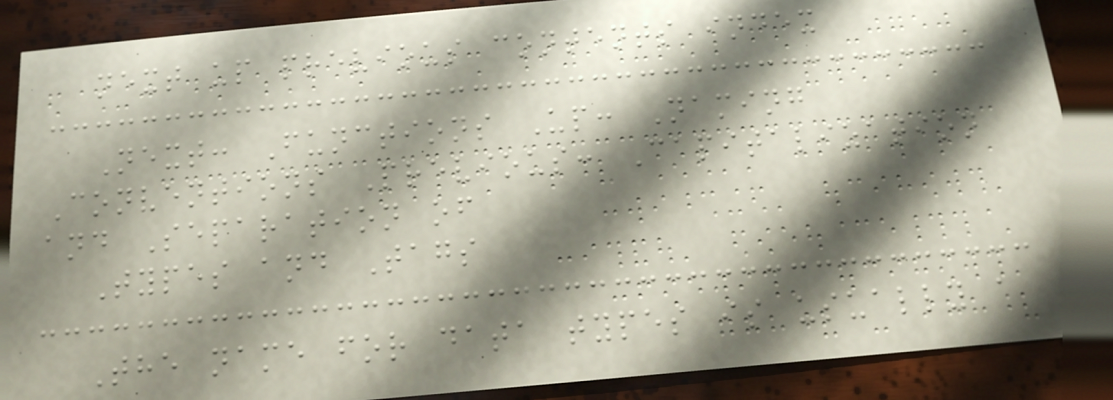next up previous contents index
Next: Functions Up: Naming
Conventions Previous: Capitalization
and Separation of
Types and Tags
The name for data types is usually a
